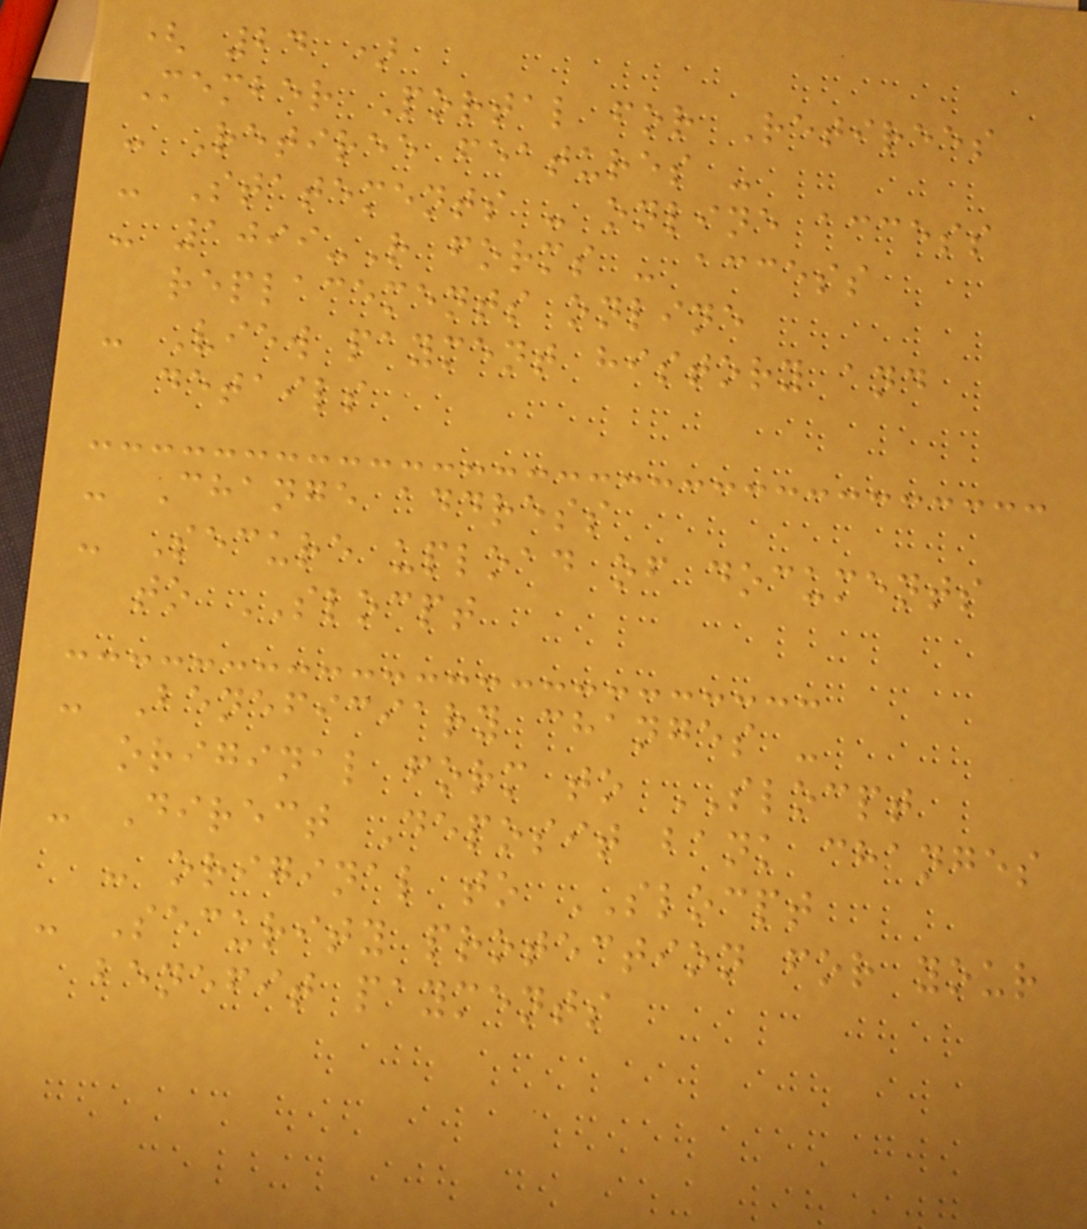( 24 )
Member Portal for Retirees
- Retiree features -
- Statements - online access
- 1099-R forms - access
replacements online
- View payment history and
details
- Change address
- Secure upload of documents
to SLOCPT
- Beneficiary changes -
original form to SLOCPT
- Direct Deposit bank changes
- original to SLOCPT
- Security protection for your
benefit payments
